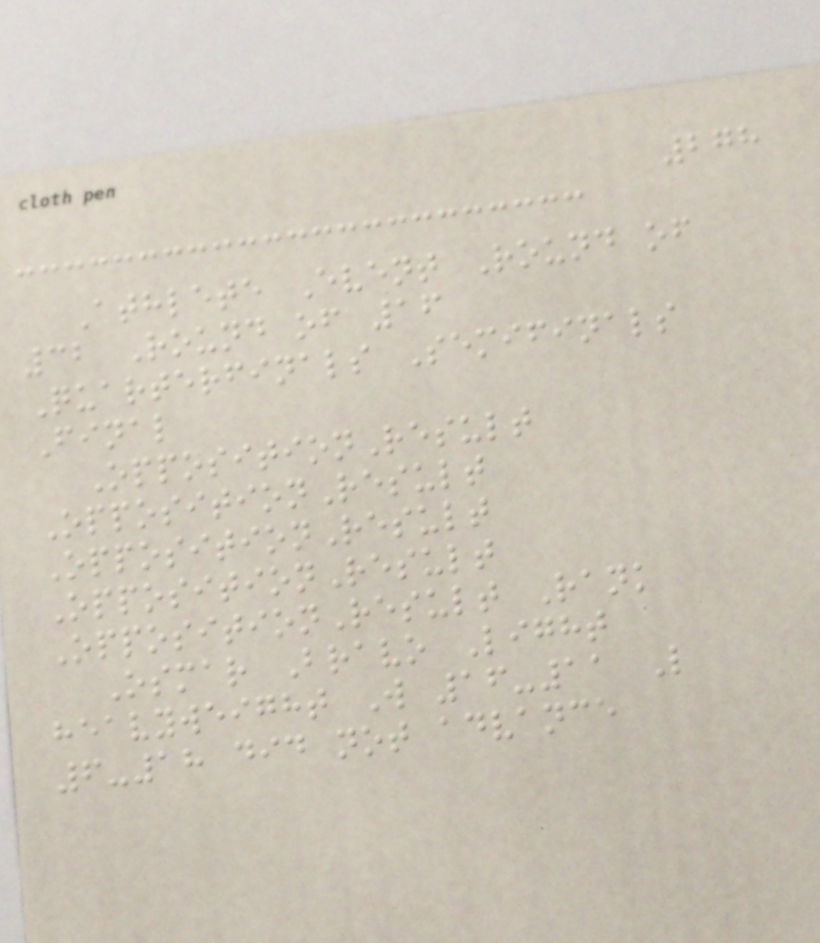278
Athlete Event Round of
32 Round of 16
Quarterfinals Semifinals
Final
OppositionResult
OppositionResult
OppositionResult
OppositionResult
OppositionResult Rank
Osmar Bravo Light
heavyweight W 16-11 L
6-18 did not advance
